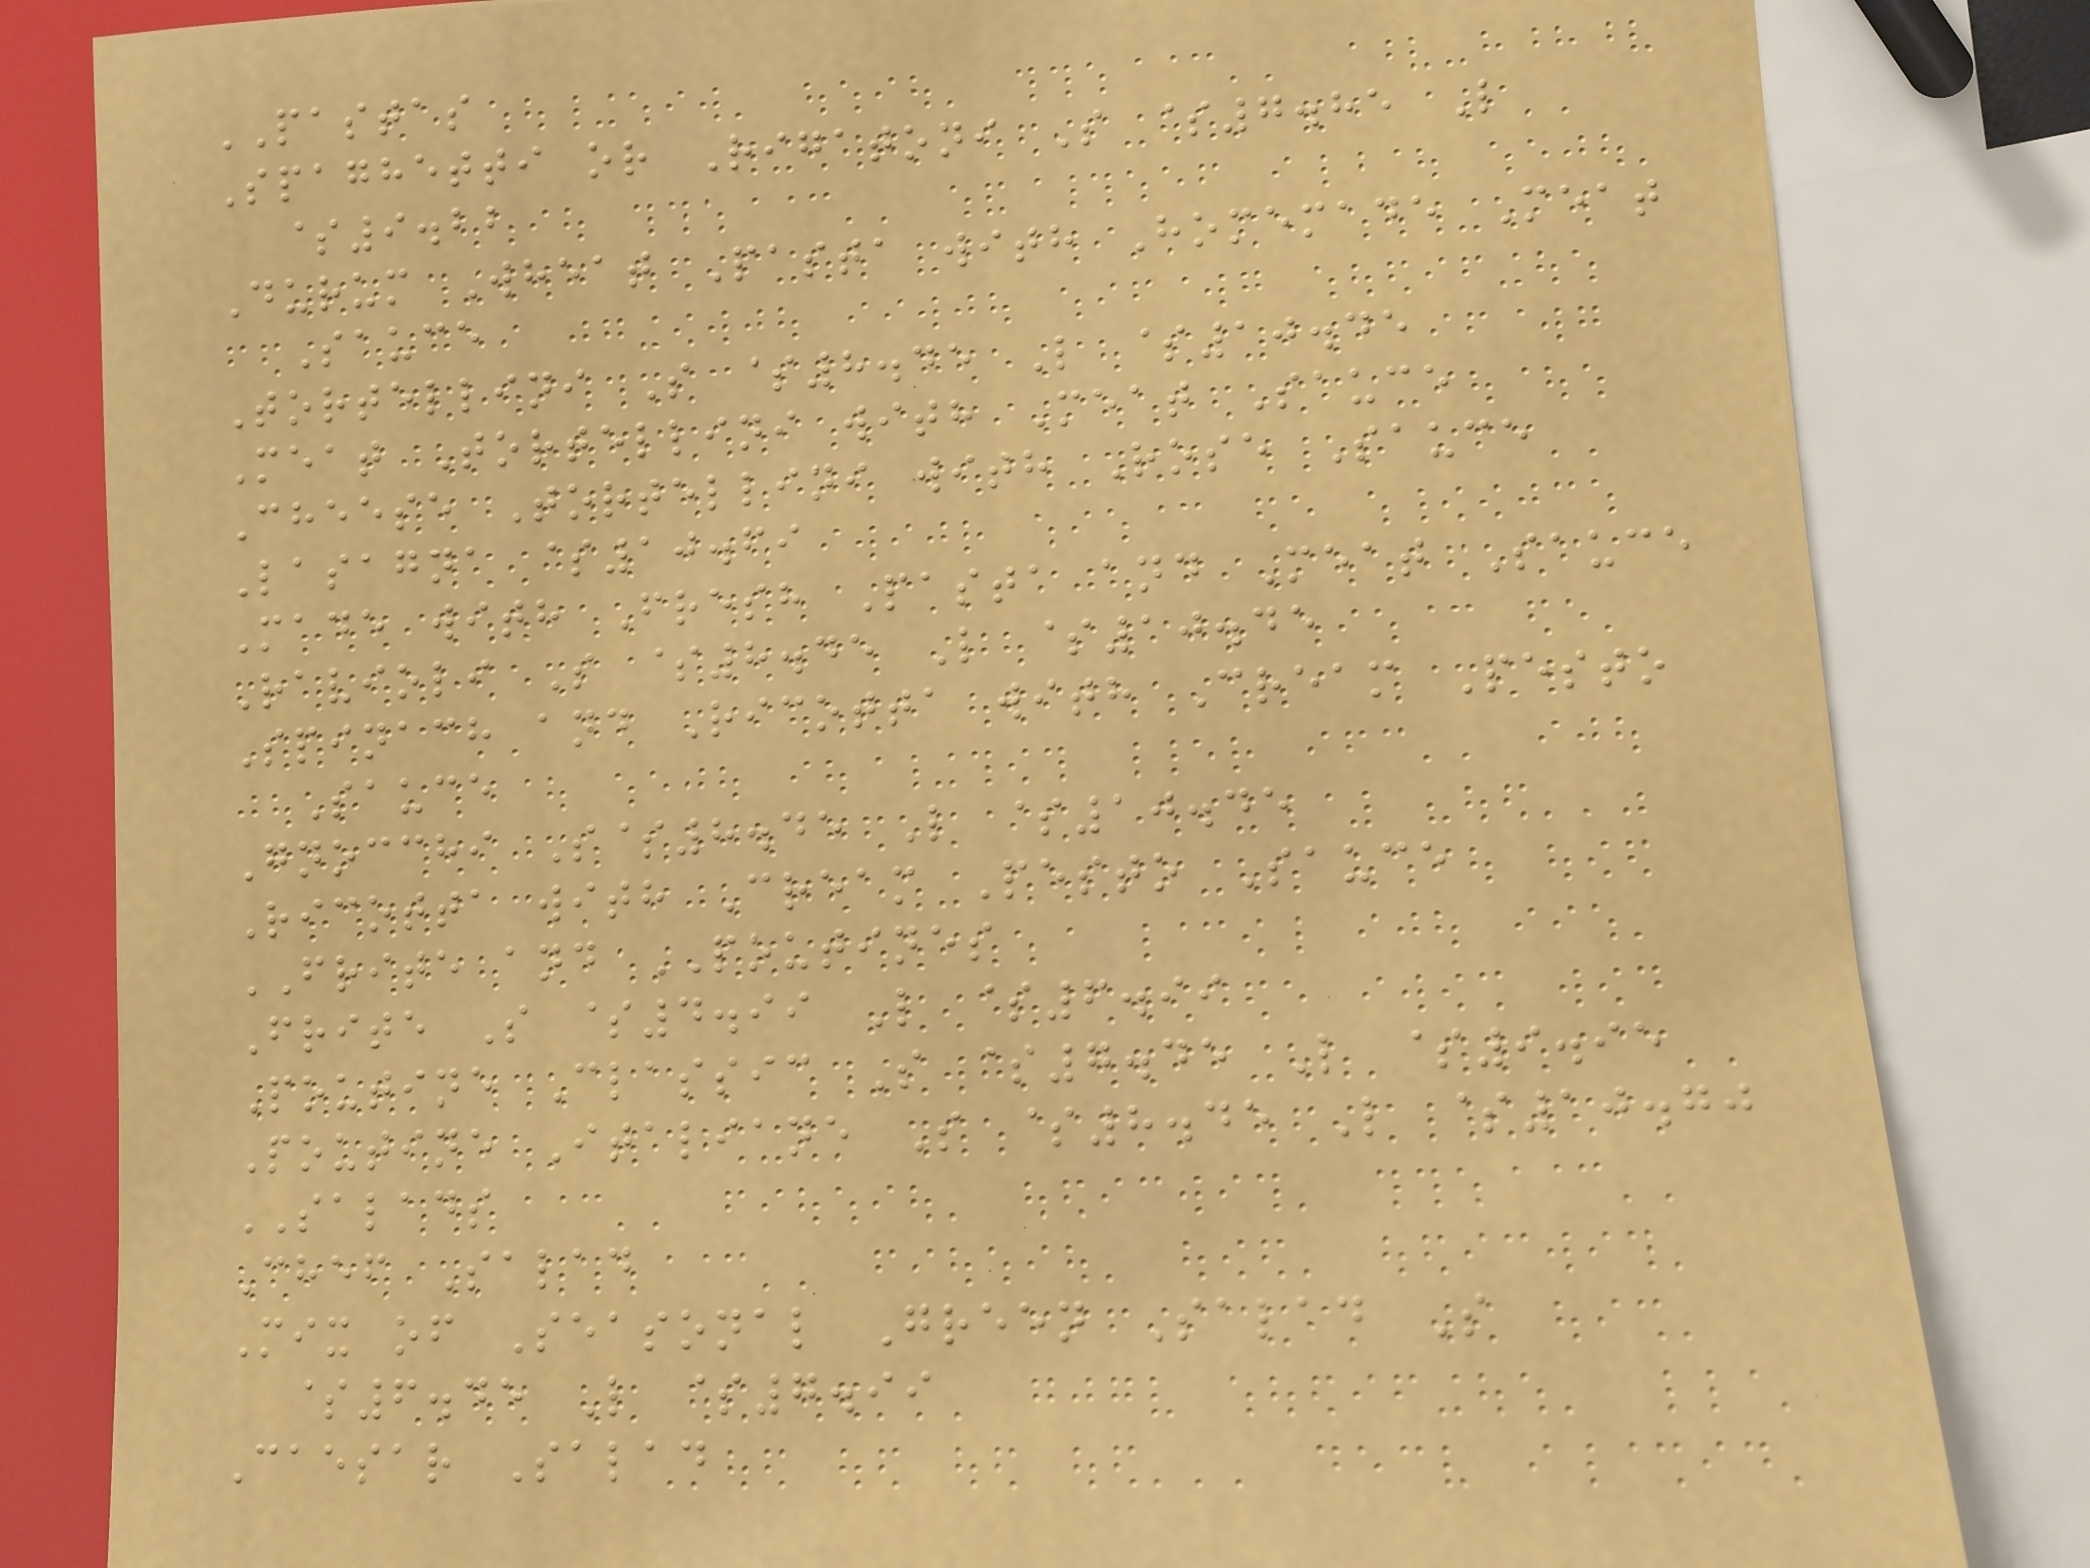PASTAS
Spaghetti or Rigatoni S $7.85 L
$9.22
Durum Wheat Pasta with Homemade Meat
Sauce
Tortellini S $8.45 L $10.45
Meat Tortellini with Meat Sauce
Cheese Tortellini with Rose Sauce
Lasagna $10.69
Made with Fresh Pasta and Meat Sauce
Ravioli S $8.45 L $10.45
Spinach and Ricotta with Cream Pesto
Sauce
Gnocchi S$8.45 L $10.45
Ricotta with Cream Pesto Sauce
FRITE and POUTINES
Frite S $4.99 L $6.99
Poutine Classic S $7.45 L $9.95
Poutine Italiane S $8.45 L $10.70
SALADS
Chef Salad
Mix of Seasonal Green Salad S
$6.45 L $7.99
Caesar Salad
